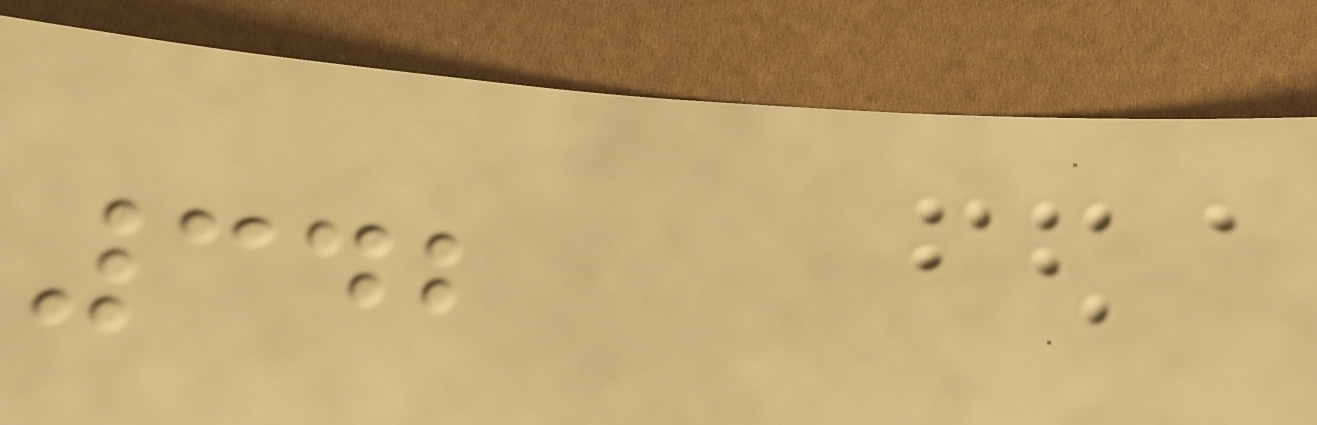342
